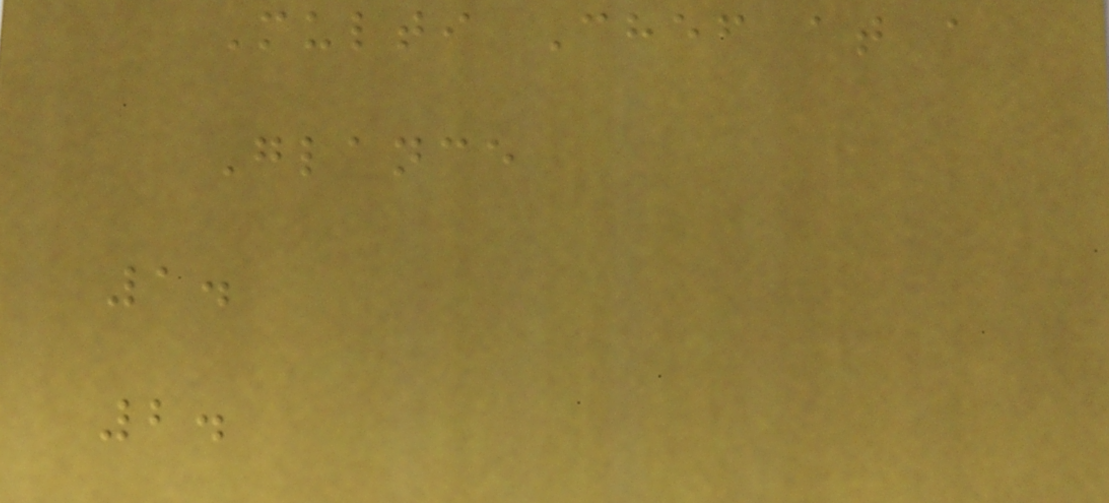Multi Chef at a
Glance
1.
2.
